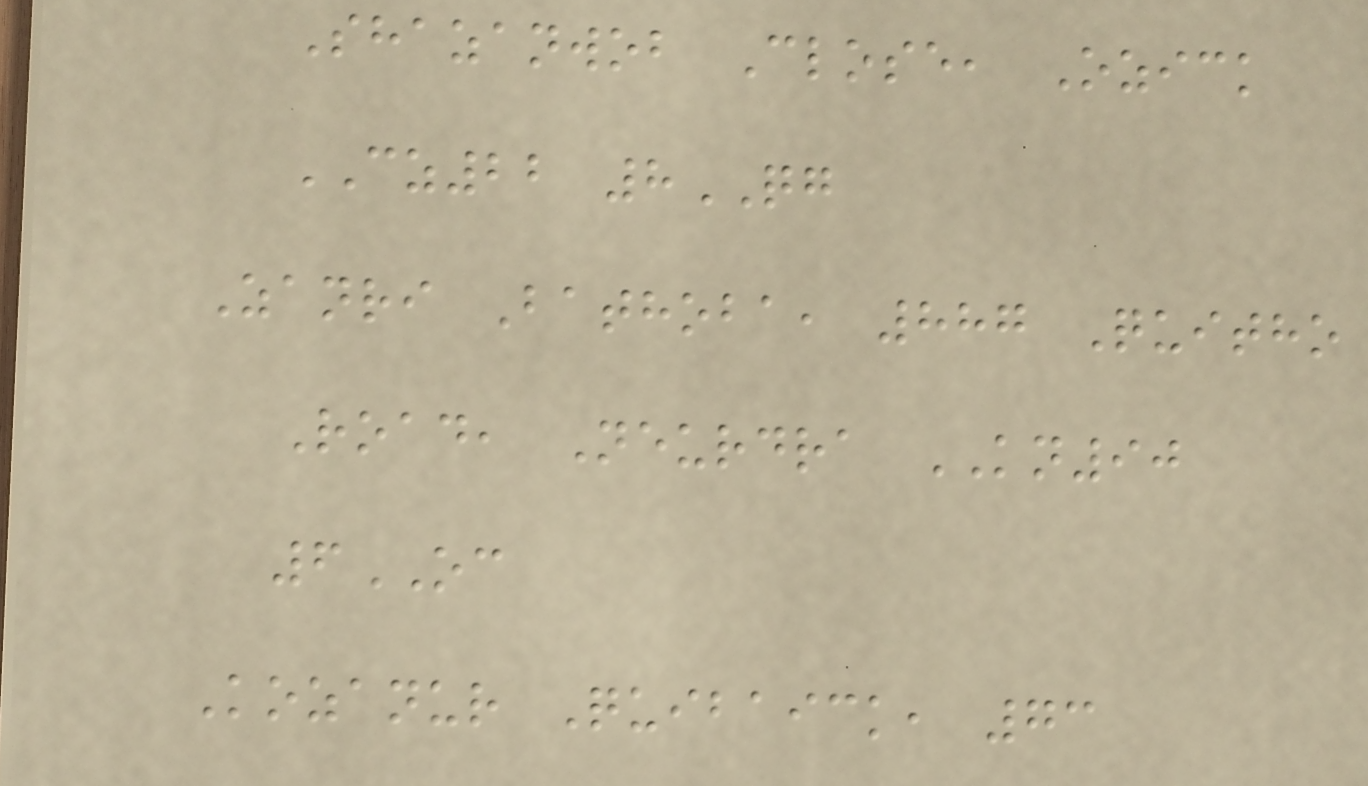Shazanwob Close, Ozick
CZ22 8QG
Zanri Bathoba, 887 Quitho
Road, Neurdra KN90
6OC
Kozanur Quibaick, 73
